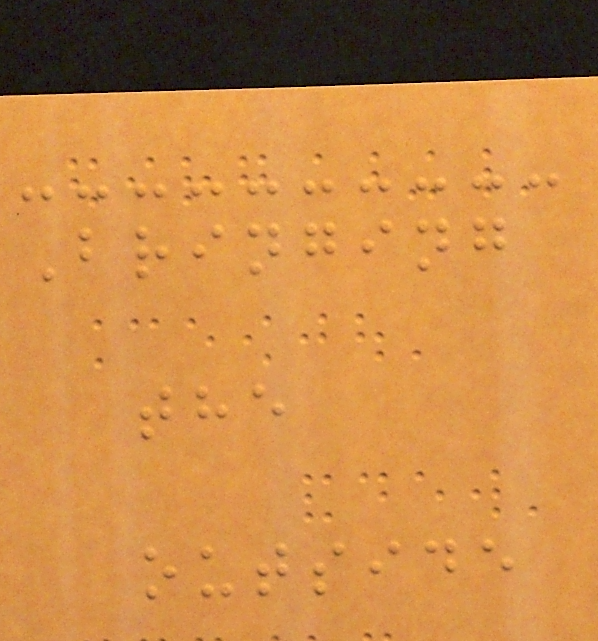Bringing
the
outside
